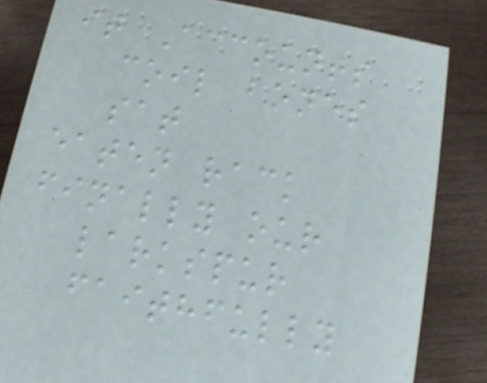it Accounts
coil bones
sat
eaten rack
finally our
larkspur
faithfully
